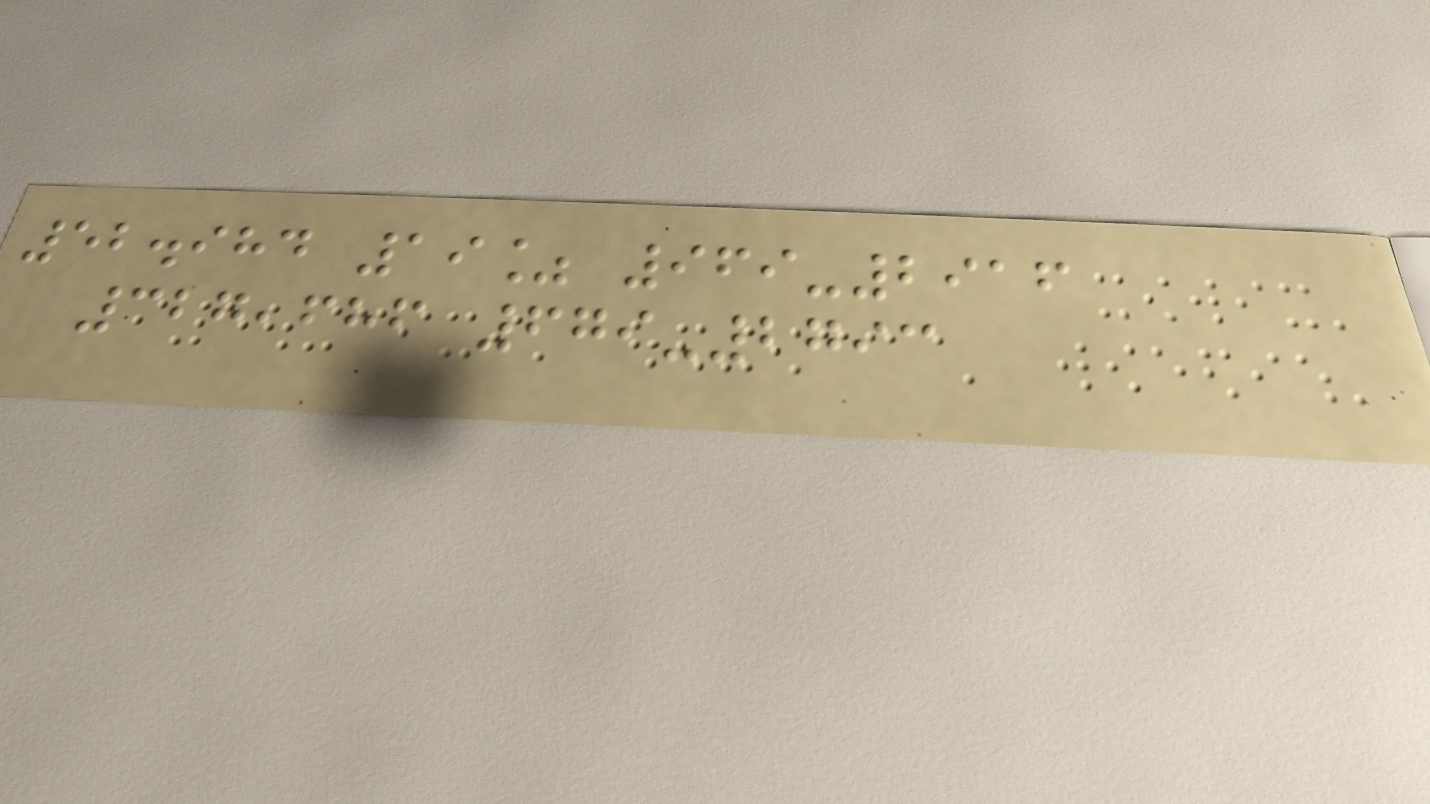52.984 19% 969-2916
327,686 679-2793
